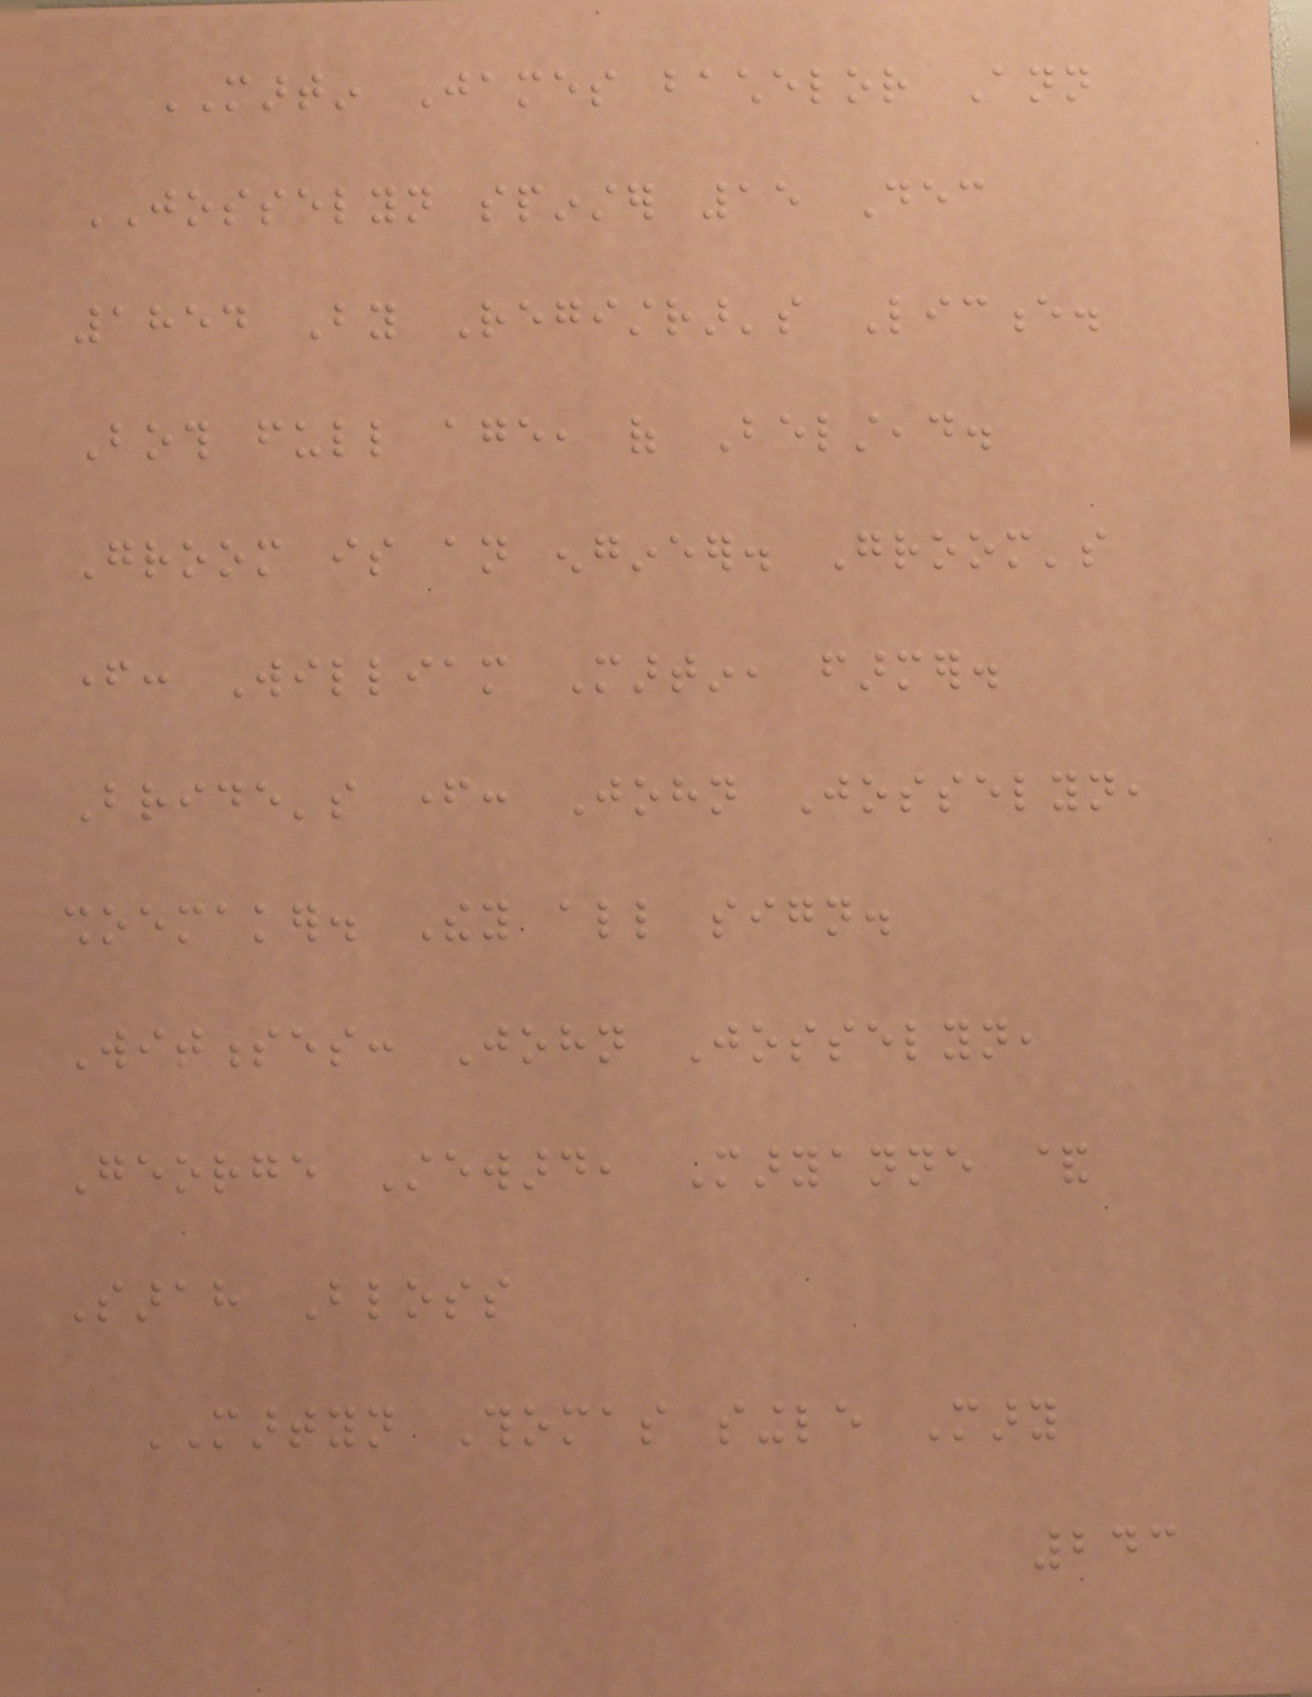MARTIN James bachelor Ann
JOSSELYN spinster 15 Dec
1854 By Registrar's Licence.
Both full age, of Belstead.
Groom is an engineer. Groom's
father: William Martin, farmer.
Bride's father: John Josselyn,
shoemaker. They all sign.
Witnesses: John Josselyn,
George Steward, Maryanne &
Sarah Bloss
MARTYN Thomas single Mary
243
